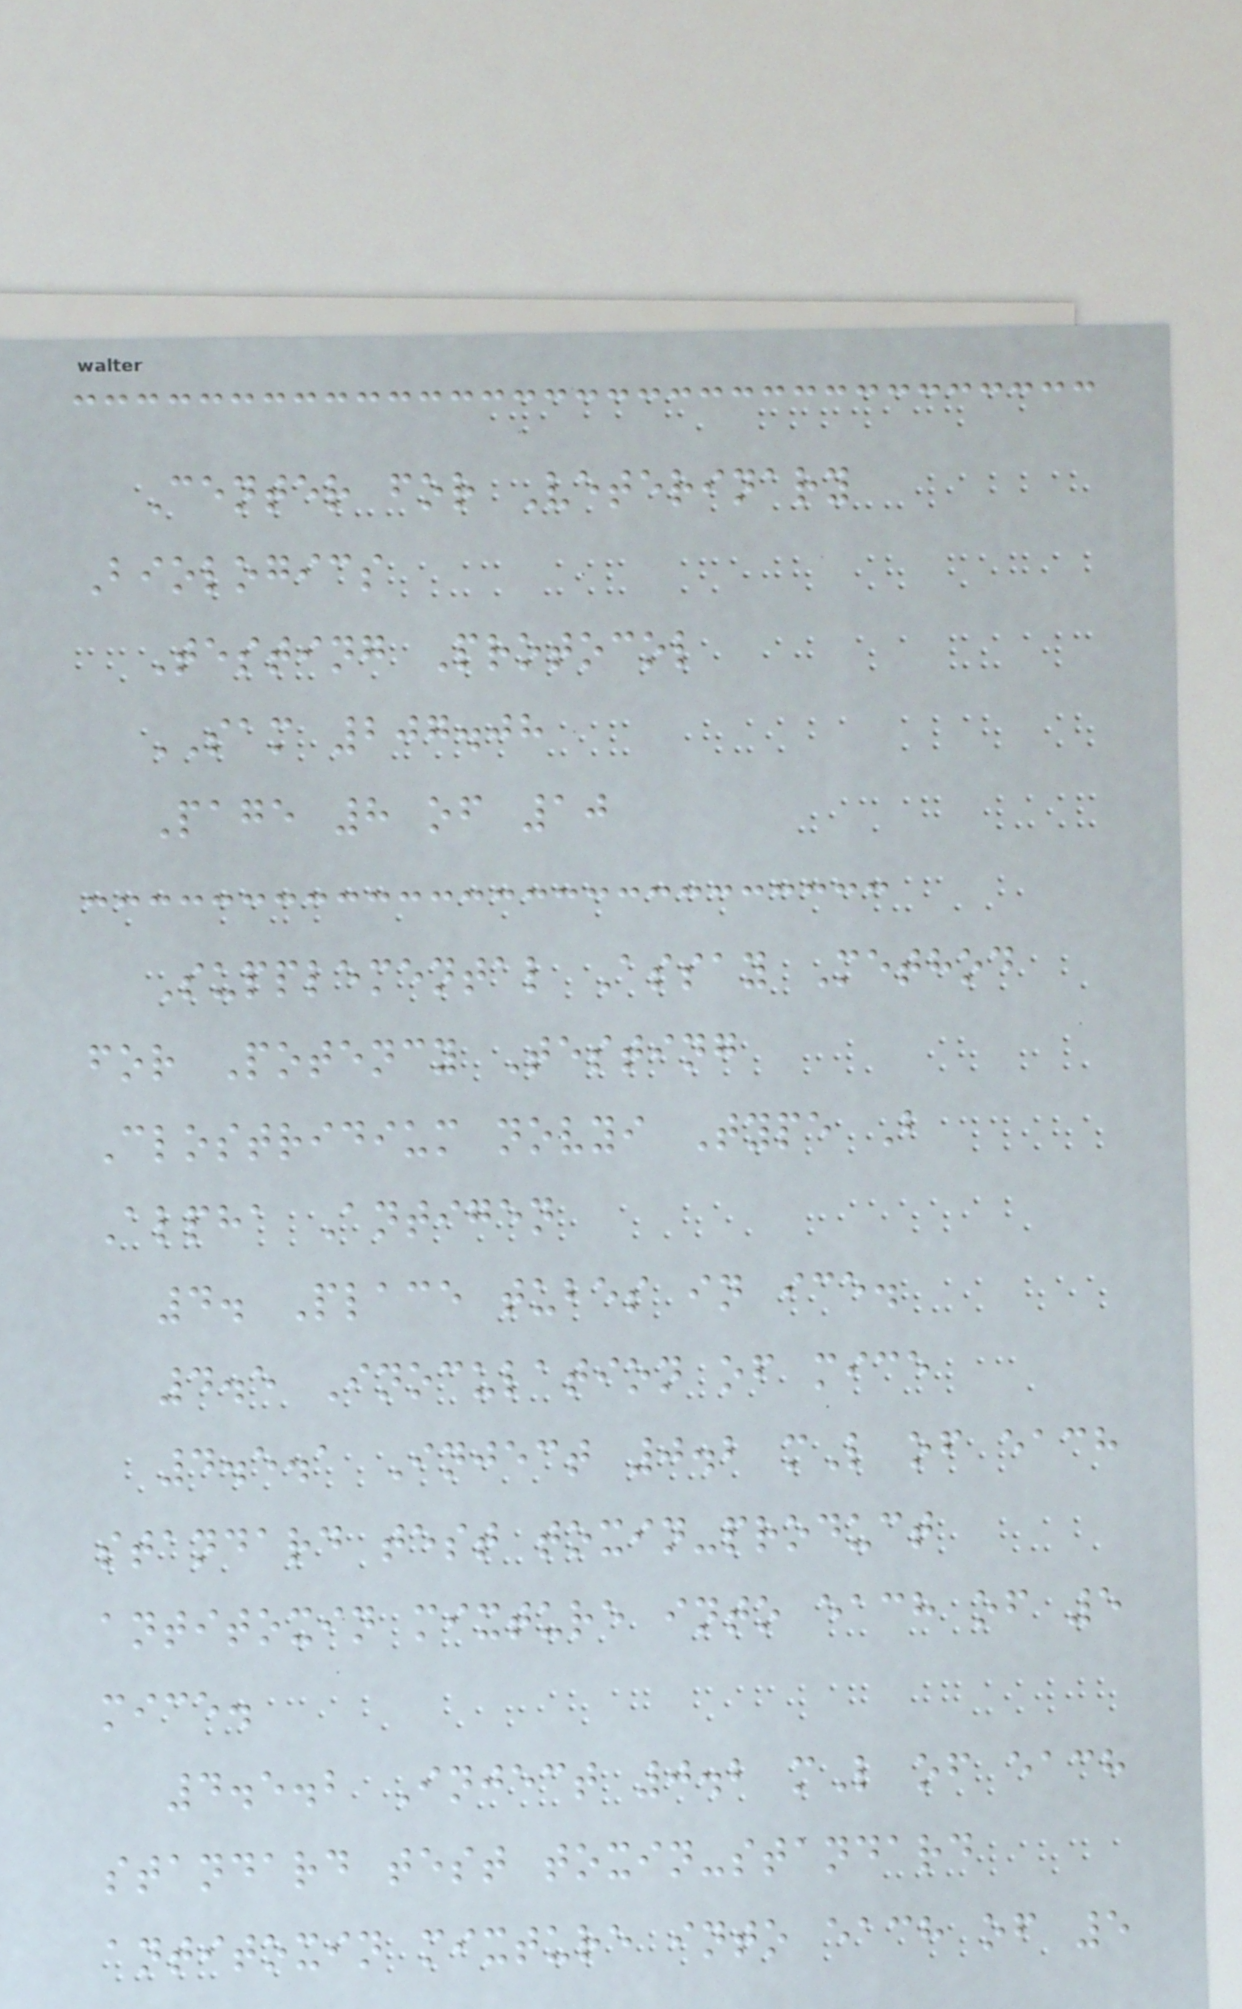Center for Veterinary
Biologics
Testing Protocol
SAM 207.08
Page 8 of 10
Supplemental Assay Method
for Potency Testing
Clostridium novyi Type B
Alpha Antigen
4. Place tubes in ice.
4.5 Inoculation of mice
4.5.1 Inject 0.2 mL of each
standard test toxin-product
antitoxin mixture into each of 5
mice.
4.5.2 Inject 0.2 mL of each
standard test toxin-standard
antitoxin mixture into each of 5
